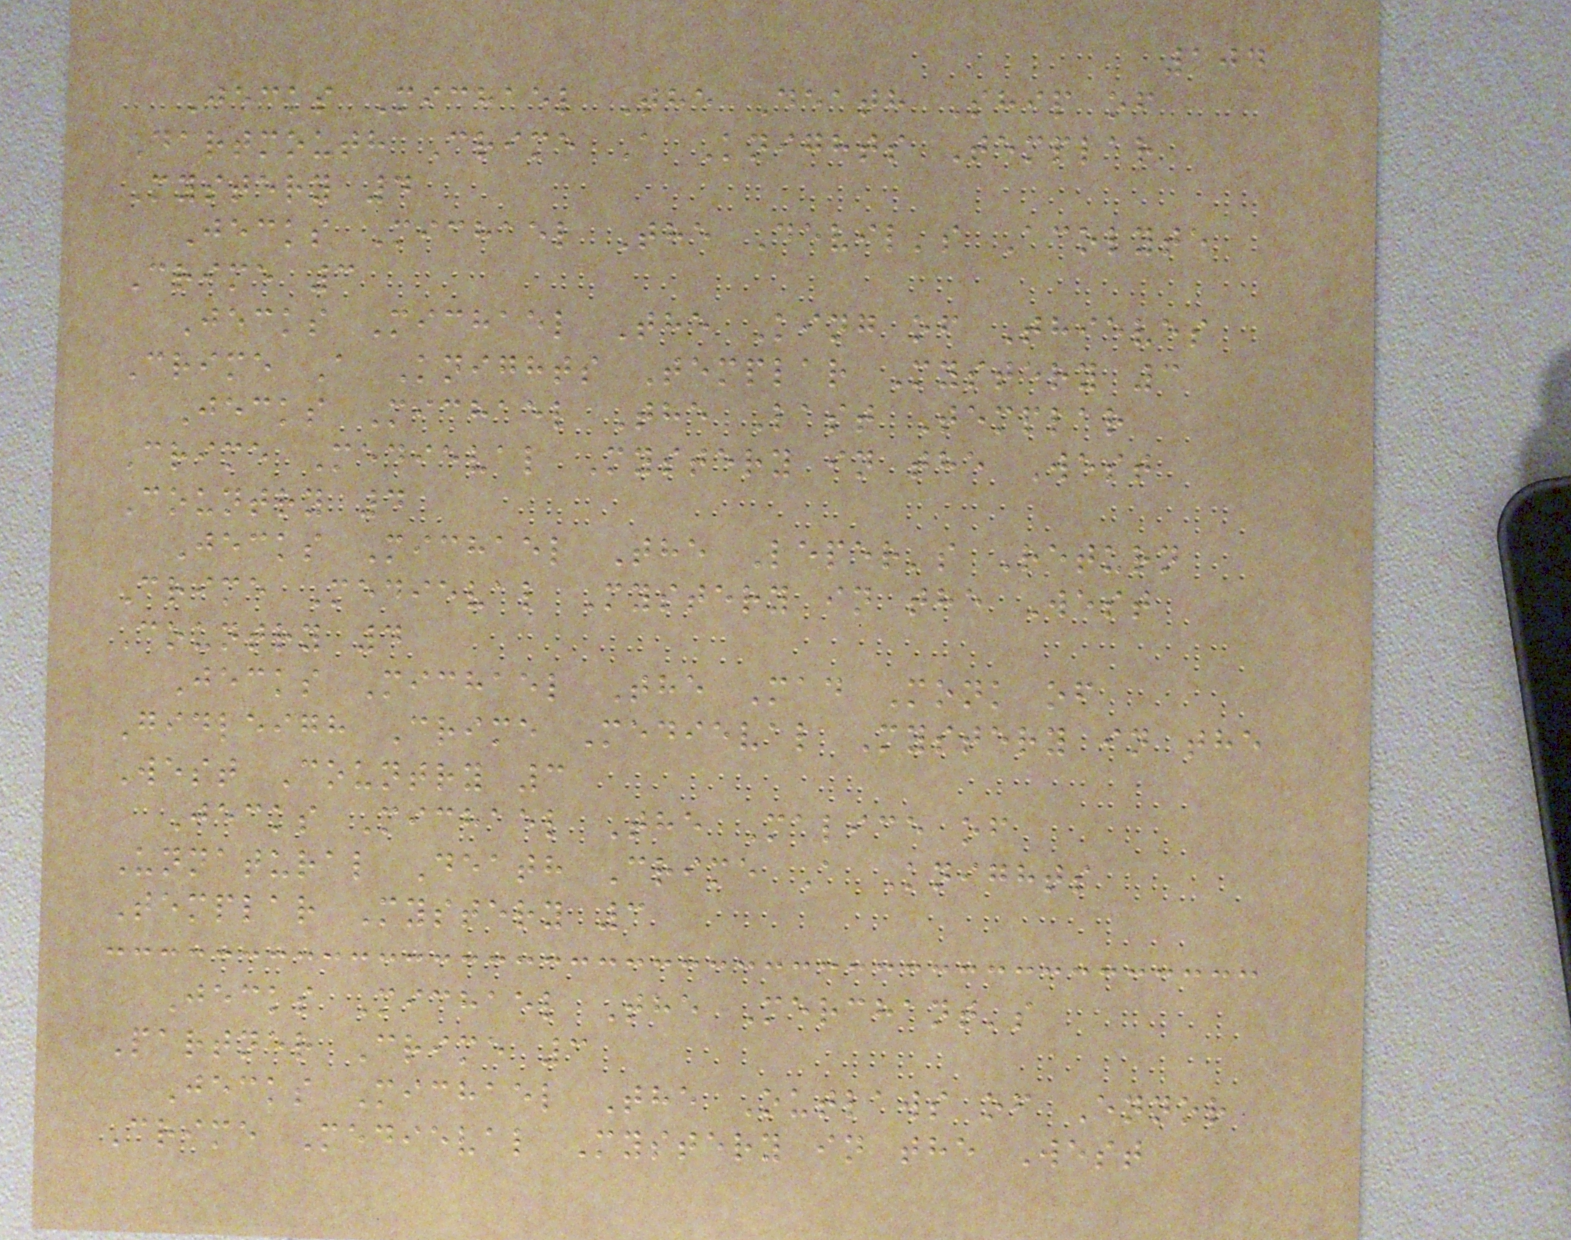104
Jecks Michael The Death Ship of
Dartmouth Crime A Knights Templar
Mystery 4
Jecks Michael The Devil's Acolyte
Crime 3
Jecks Michael The King of Thieves
Crime A Knights Templar Mystery 3
Jecks Michael The Last Templar
Crime Medieval Mystery in the West
Country 4
Jecks Michael The Leper's Return
Crime Medieval Mystery in the West
Country 4
Jecks Michael The Mad Monk of
Gidleigh Crime Medieval Mystery in the
West Country 3
Jecks Michael The Malice of
Unnatural Death Crime A Knights
Templar Mystery 3
Jecks Michael The Merchant's
Partner Crime 3
Jecks Michael The Outlaws of Ennor
Crime Medieval Mystery in the West
